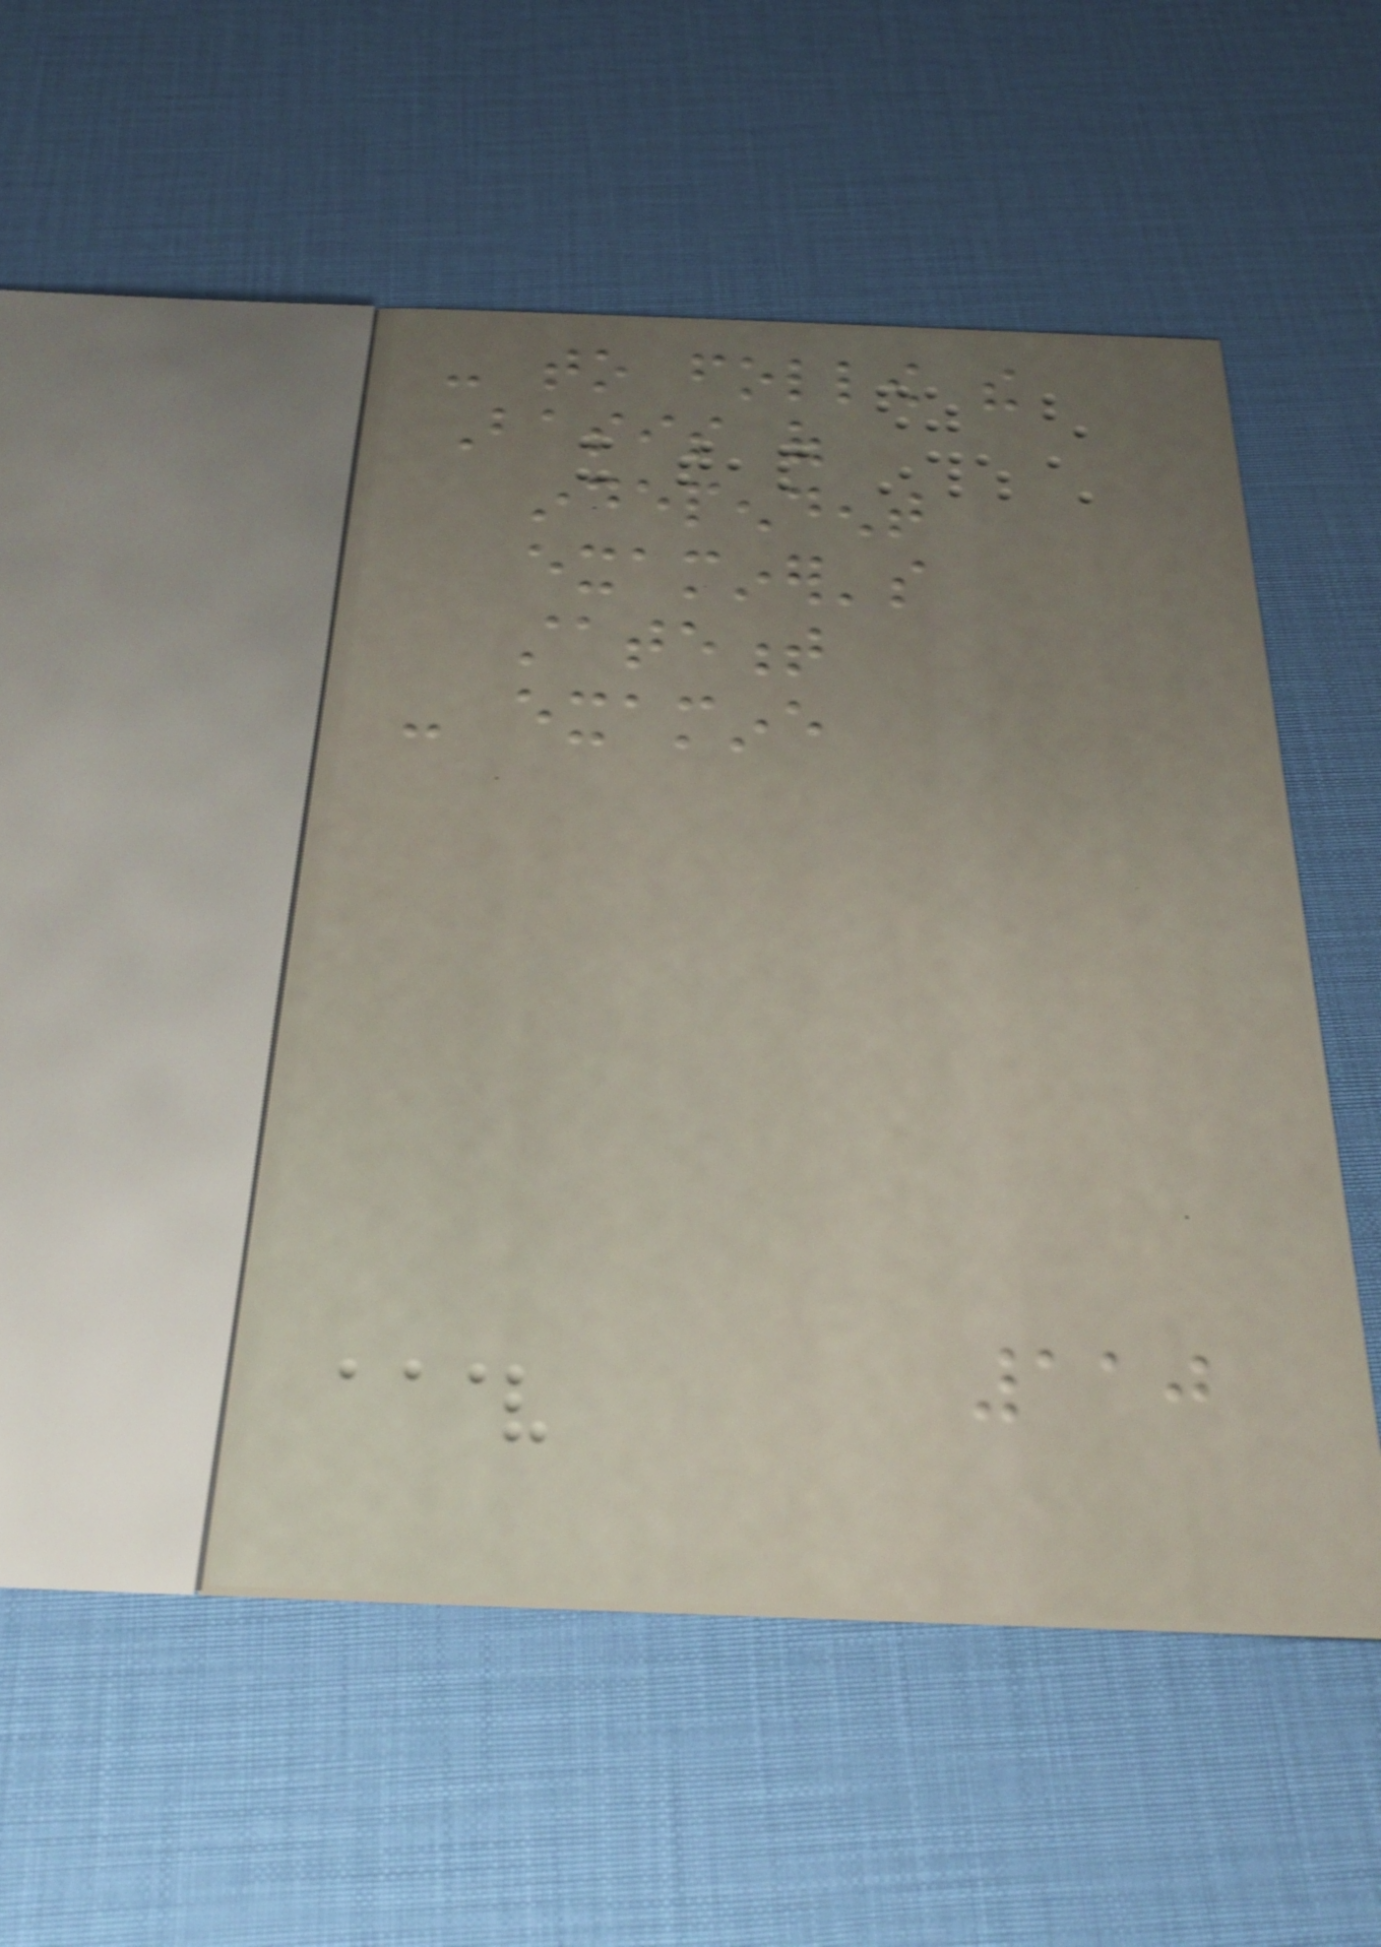- to follow the
Basis of
independent
examiner's
statement
- examine
110
